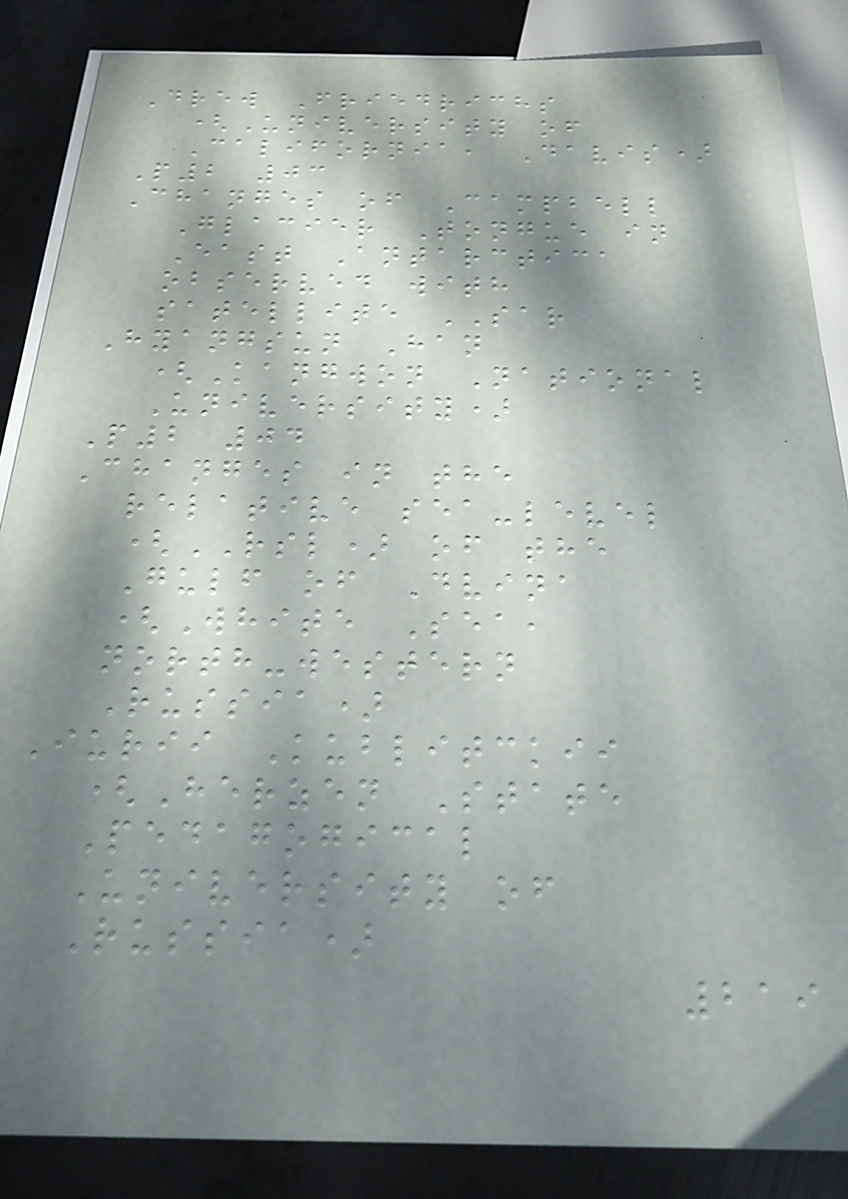Drew Friedrichs
(University of
California, Davis)
P2 03
Changes of Campbell
Glacier Tongue in
East Antarctica
observed with
satellite SAR
Hyangsun Han
(Kangwon National
University)
P2 04
Changes in the
relative sea-level
(RSL) of the
Gulf of Dvina
(White Sea,
north-western
Russia)
Iurii Kublitckii
(Herzen State
Pedagogical
University of
Russia)
219
